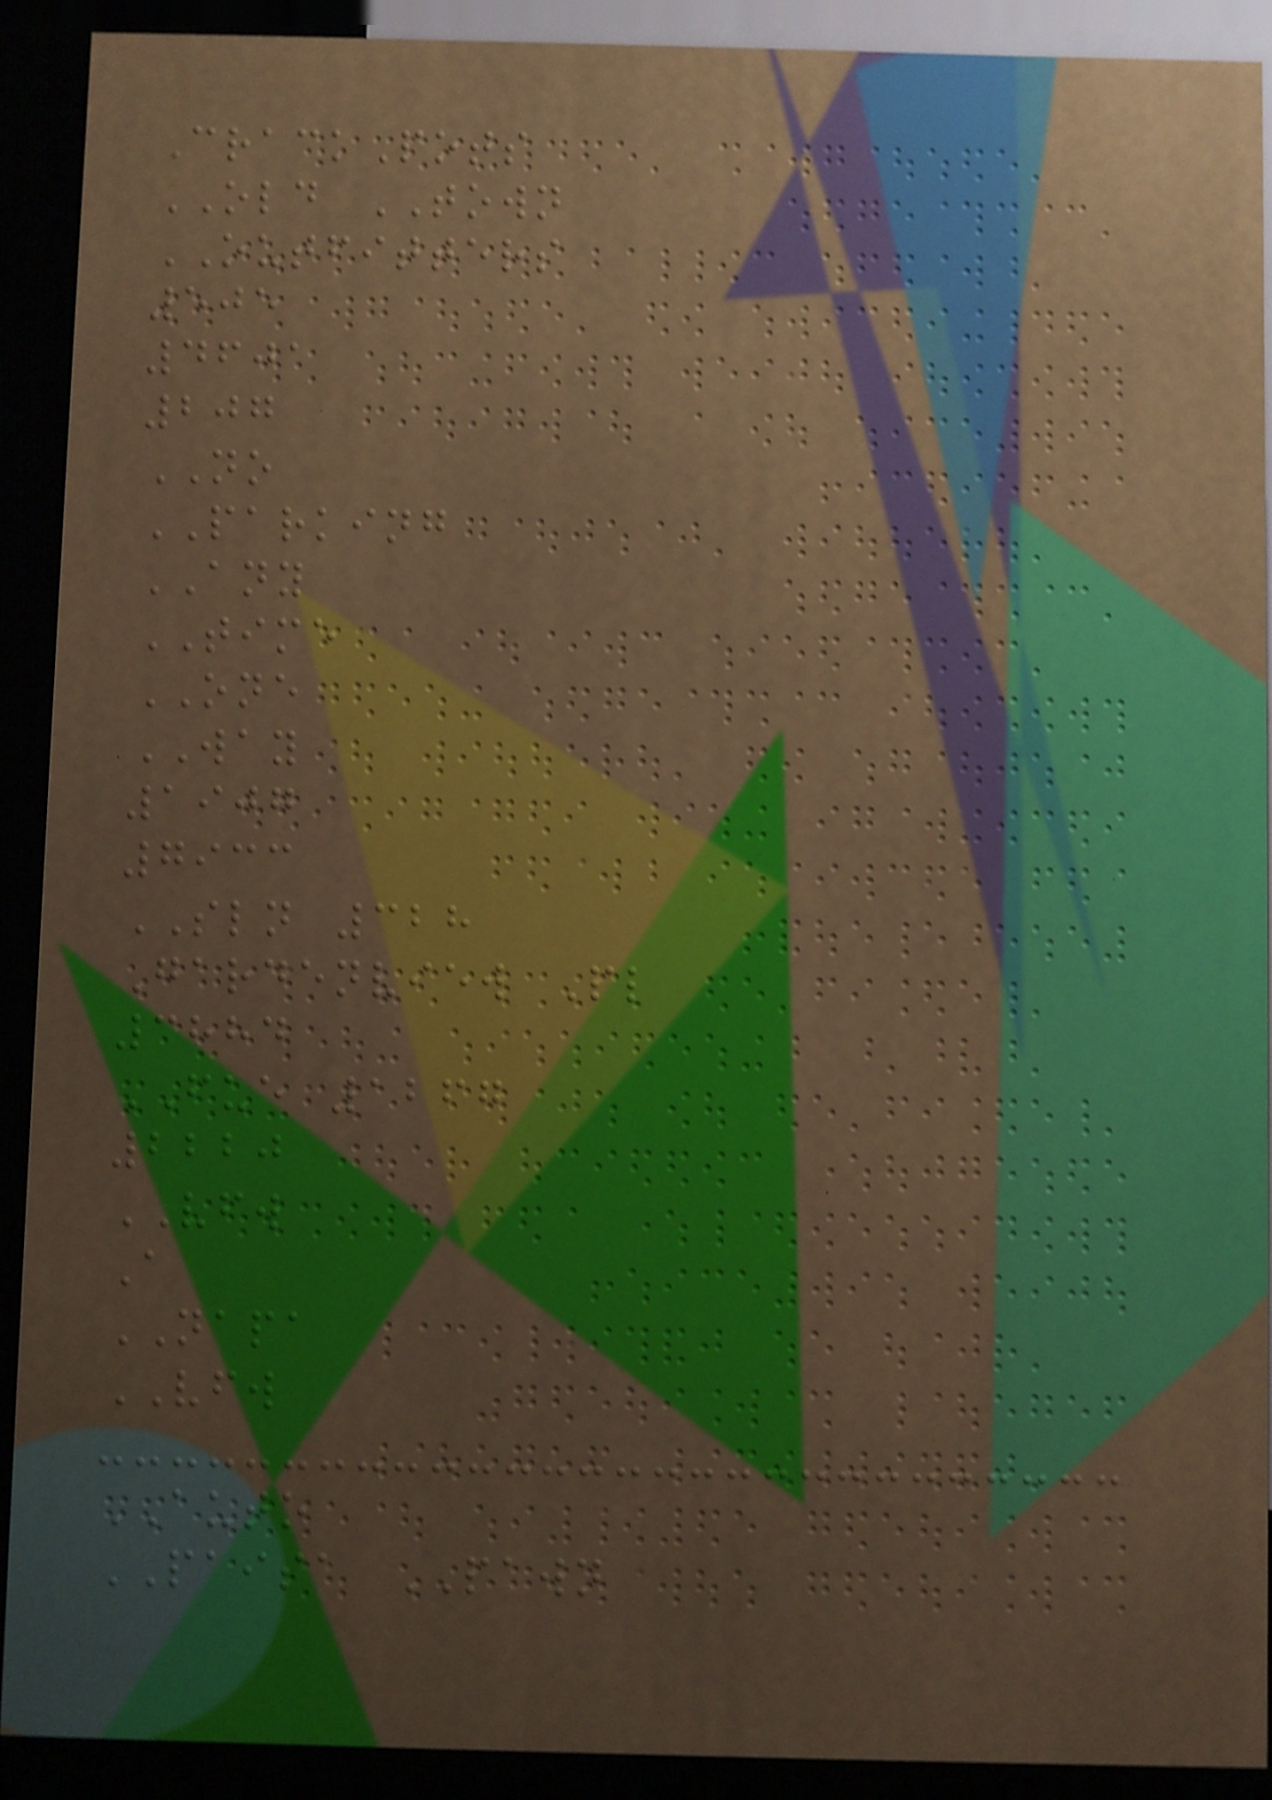CrackPots
OLD TOWN
OUTFITTERS
505
4601
207
NO
PARKING
ANY
TIME
ONE
WAY
1907
7933
SLN 328
Gardenview Pl
3884
FUE 1267
2220
VFW
A
NAPA
VFW
AUTO
PAISA PAWN
